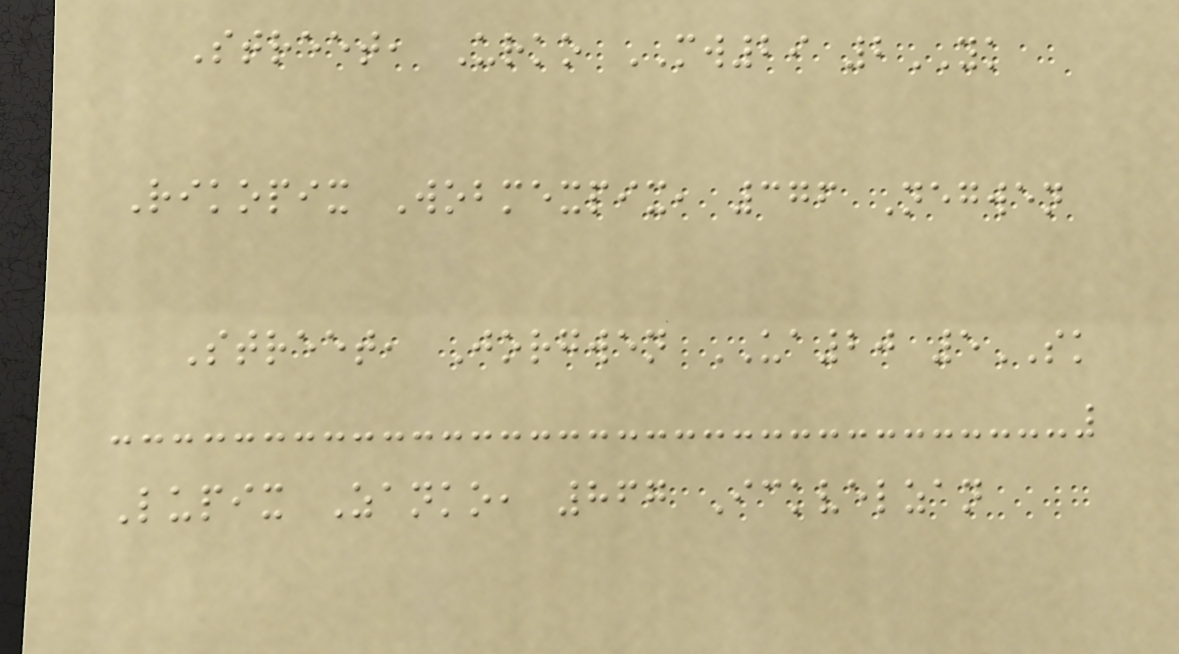Street, Urko MW29 2YK
Rikopix Wobmexpix, 376 Negwen
Street, Jorgwen UA20 5SK
Lupix Zanko, 867 Ickvelzan
